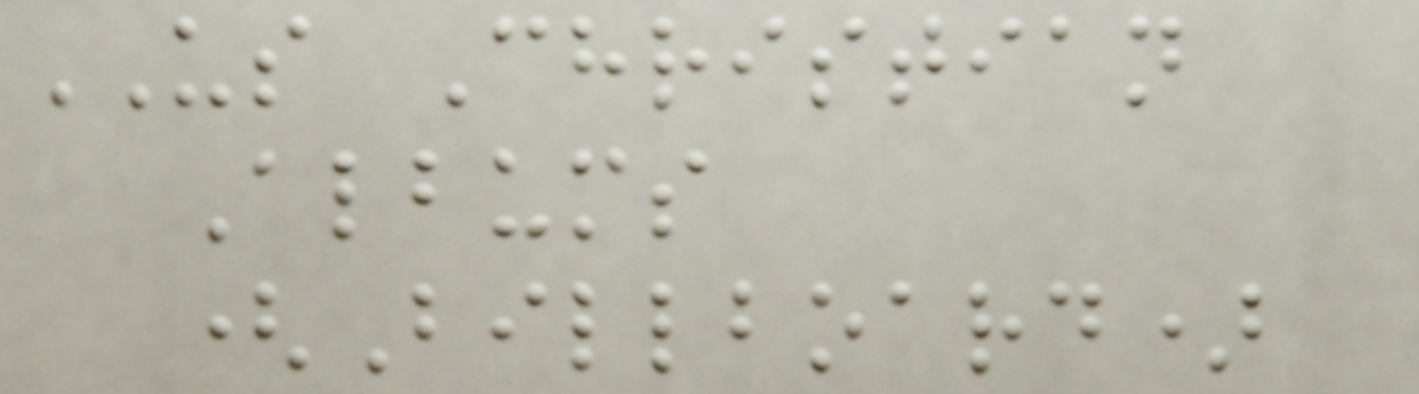US Christian
Albums
(Billboard)
